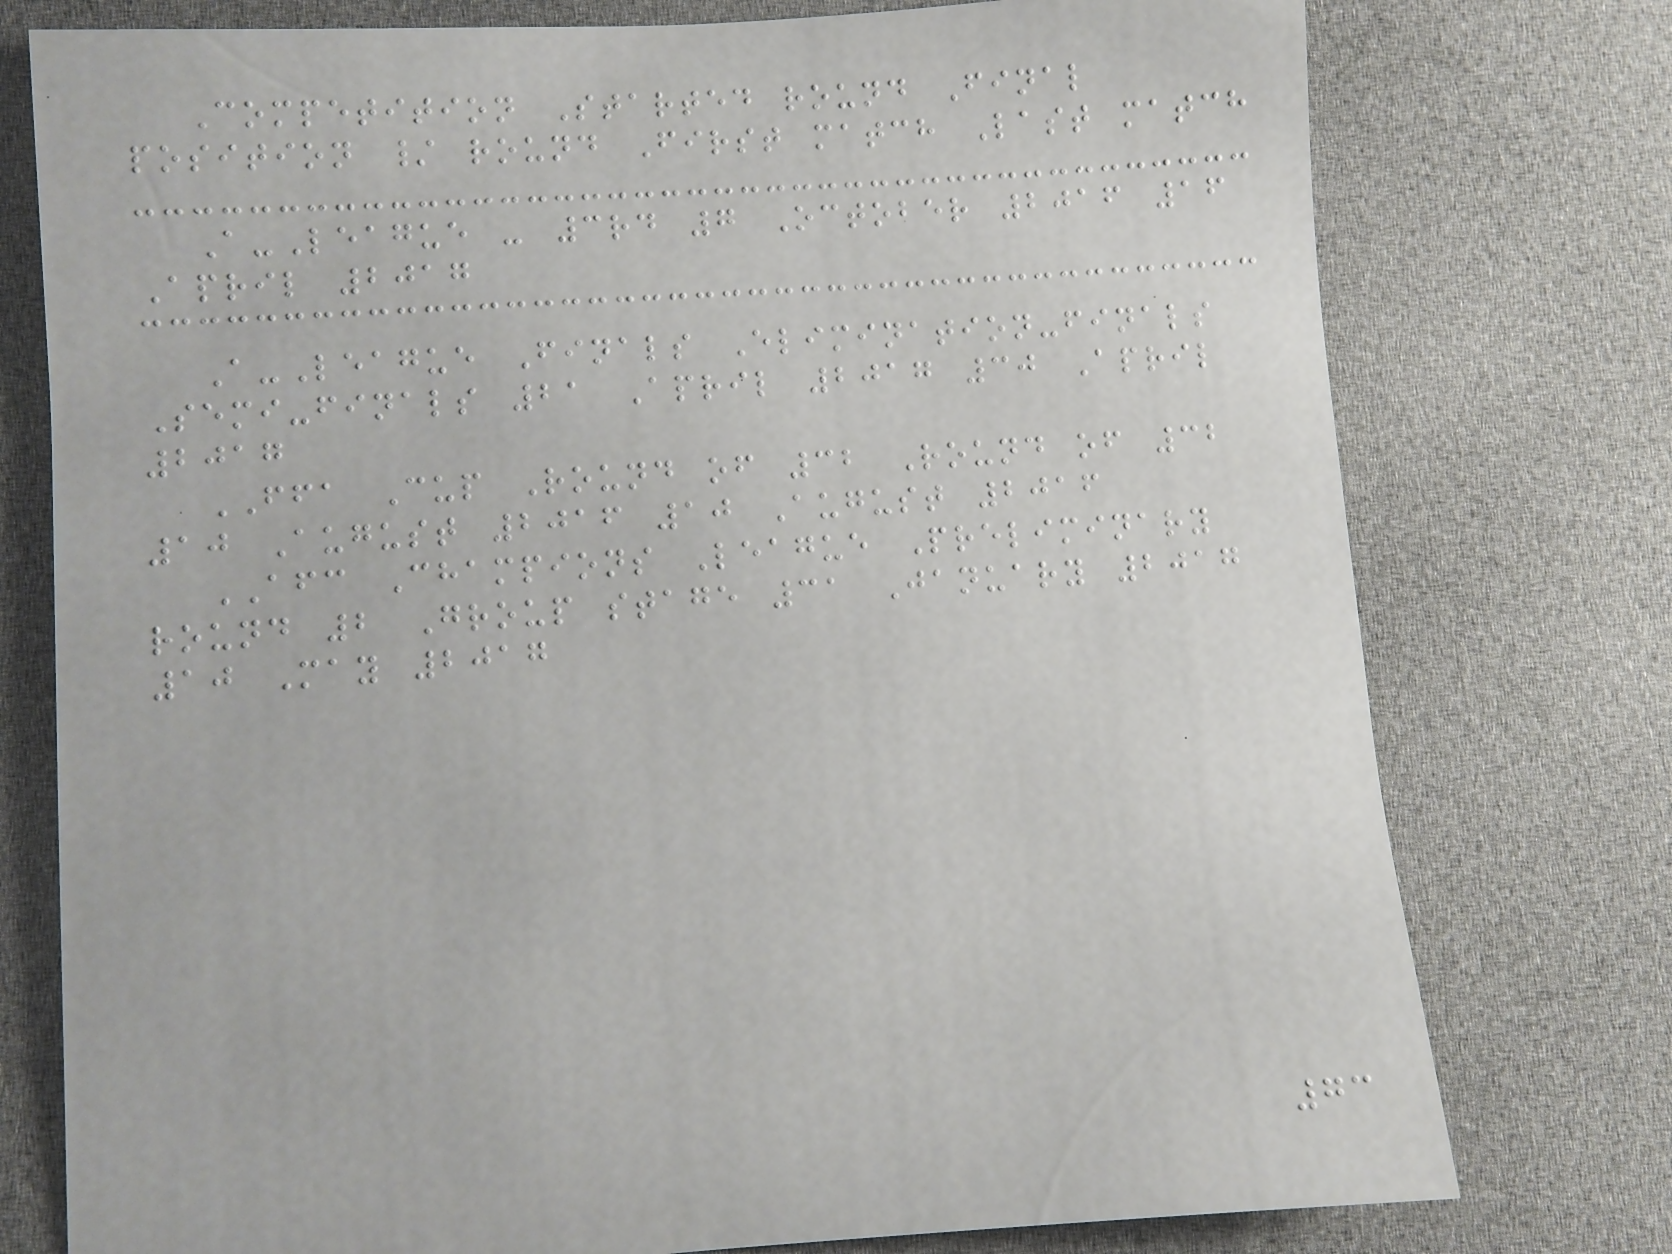Competition Started round Final
position / round First match Last match
A-League - 3rd 7 October 2016 16
April 2017
A-League Finals Elimination-finals
Semi-finals 21 April 2017 30 April
2017
FFA Cup Round of 32 Round of 32
10 August 2016 10 August 2016
AFC Champions League Preliminary
round 2 Group stage 31 January 2017
10 May 2017
73
